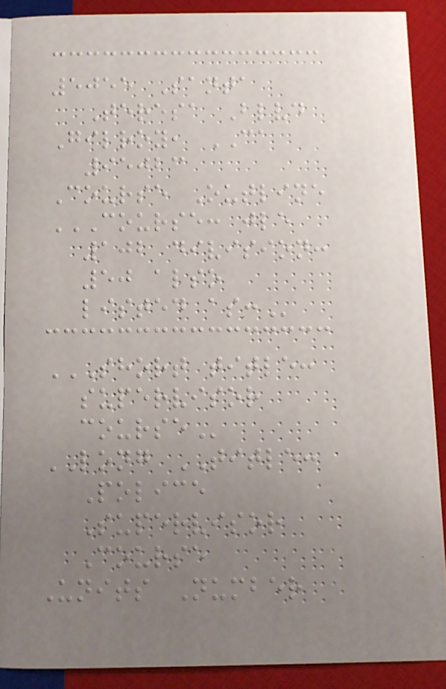5055 Santa
Teresa Blvd
Gilroy, CA
95023
Course Outline
COURSE: JLE
102 DIVISION:
50 ALSO
LISTED AS:
SHORT TITLE:
SUPERVISOR
COURSE
LONG TITLE:
Police
Supervisor
Course
Units Number
